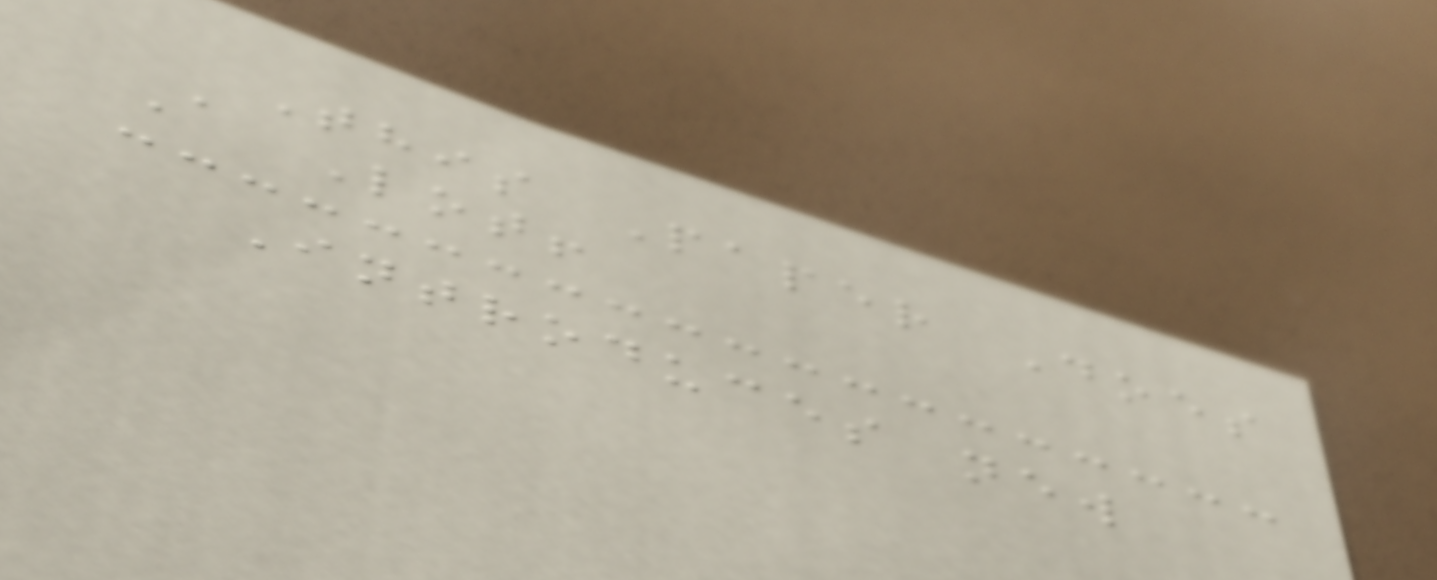This Paper Does
A Lot!
Introduces new
